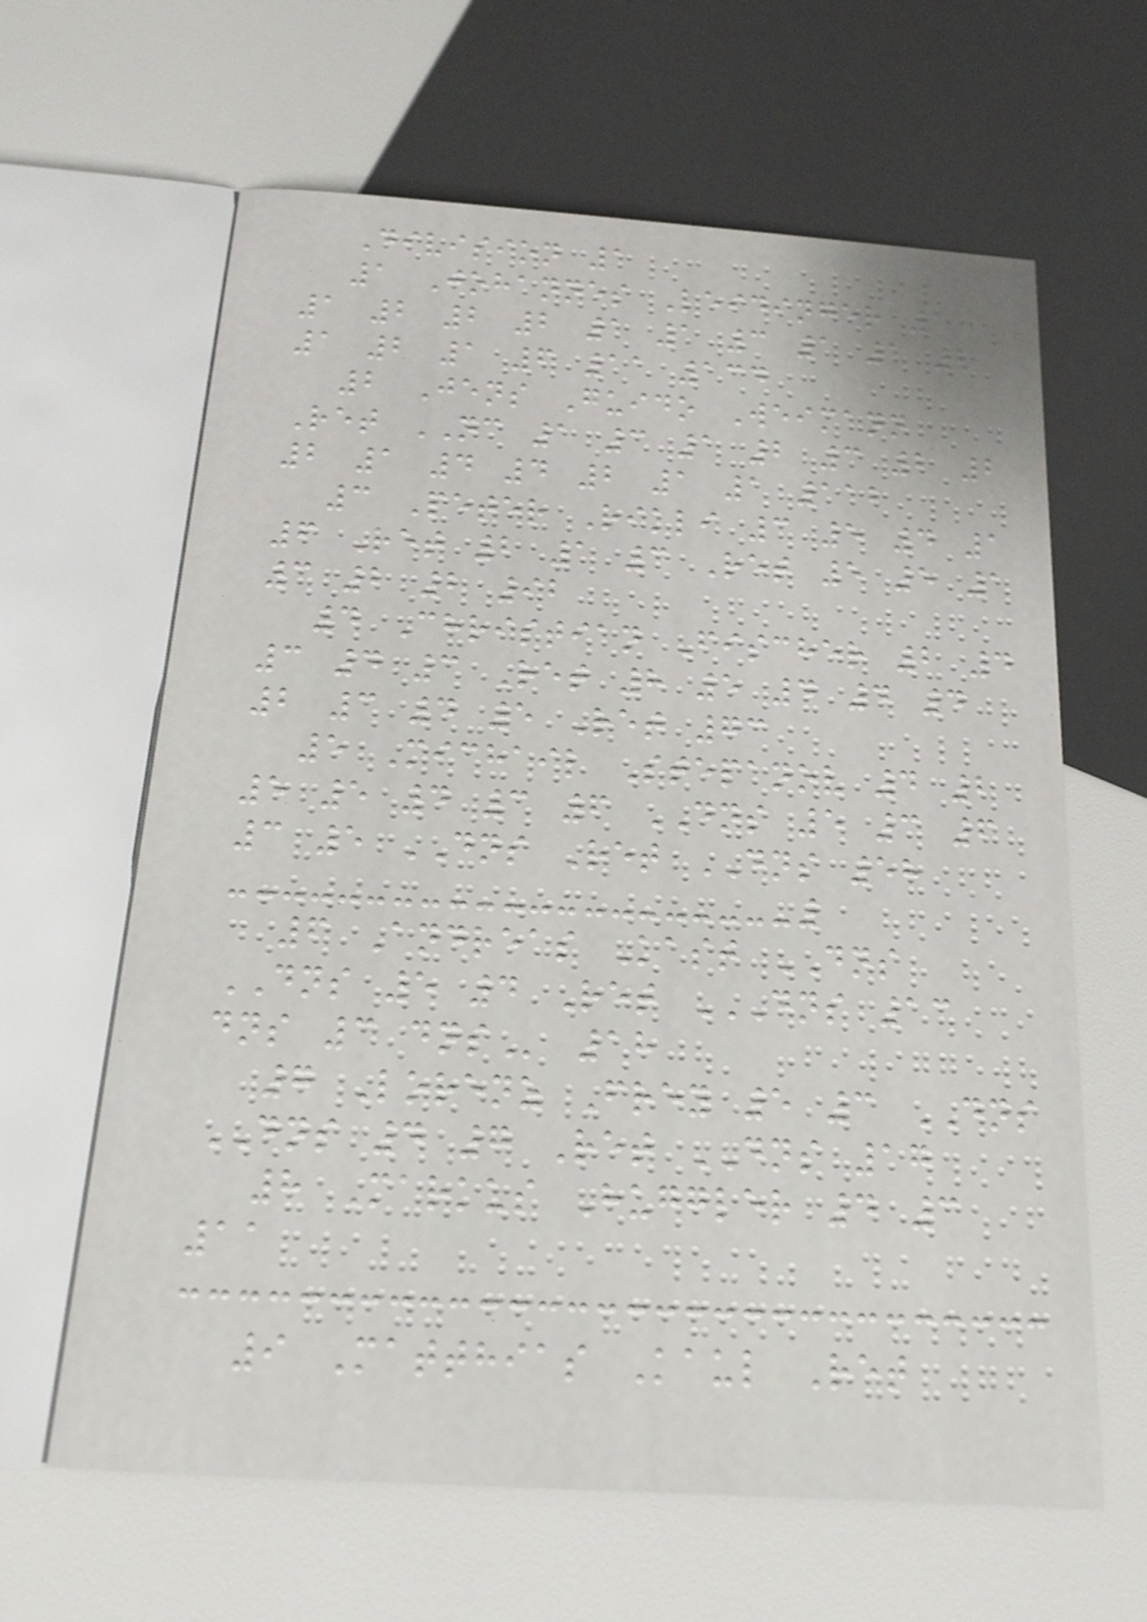Division 1
1 Johannes Leidinger 1
1 2 2 2 1 1 3 1 1 2
1 2 1 6 11 134
2 Jens Guido Weimann
Ret NC 1 3 1 2 3 2 2
2 1 4 4 2 1 1 112
3 Peter Rikli 3 5 4 1
6 Ret 2 1 3 Ret 5 5 1
3 2 2 92
4 Christian Fischer 2 4
3 4 3 Ret 8 5 4 4 4
2 3 4 5 Ret 73
5 Michail Stepanov 4 2
5 5 4 3 6 DNS 5 3 6
3 5 DNS Ret DNS 58
6 Andreas Kast DNS
DNS 5 4 Ret DNS 13
DNS 3 DNS 18
7 Lorenz Frey 5 3 DNS
DNS 4 7 Ret DNS 17
8 Markus Huggler 4 3
11
9 Matthias Kaul Ret
